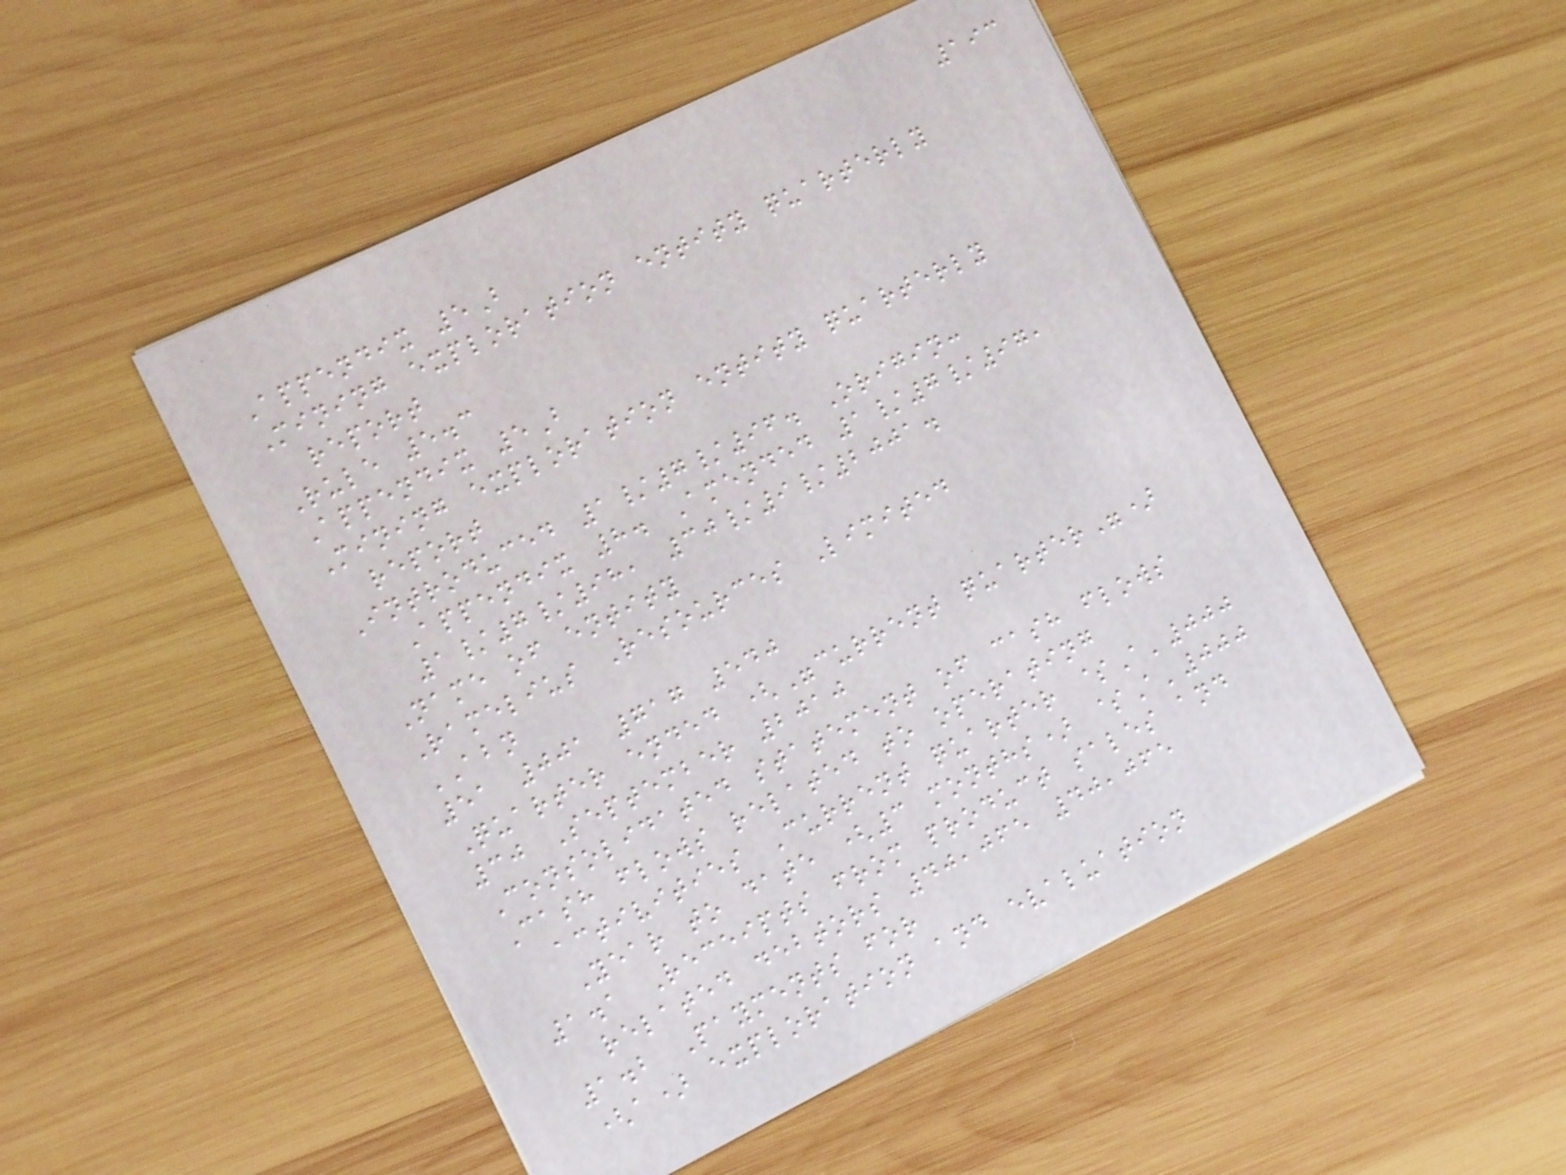193
Appendix 5B
Mining exploration entity quarterly
report
Rule 5.3
Appendix 5B
Mining exploration entity quarterly
report
Introduced 1/7/96. Origin:
Appendix 8. Amended 1/7/97,
1/7/98, 30/9/2001.
Name of entity
Ramelius Resources Limited
ABN
51 001 717 540
Quarter ended ("current quarter")
30 September 2010
Consolidated statement of cash flows
Cash flows related to operating
activities Current quarter $A'000
Year to date (3 months) $A'000
1.1 Receipts from product sales and
related debtors 40,065 40,065
1.2 Payments for
(a) exploration and evaluation
